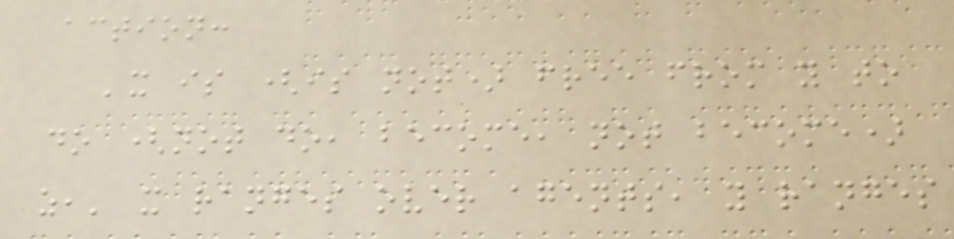action:
'x is (is not) free from y to
do (not do, become, not become)
z,' x ranges over agents, y ranges
